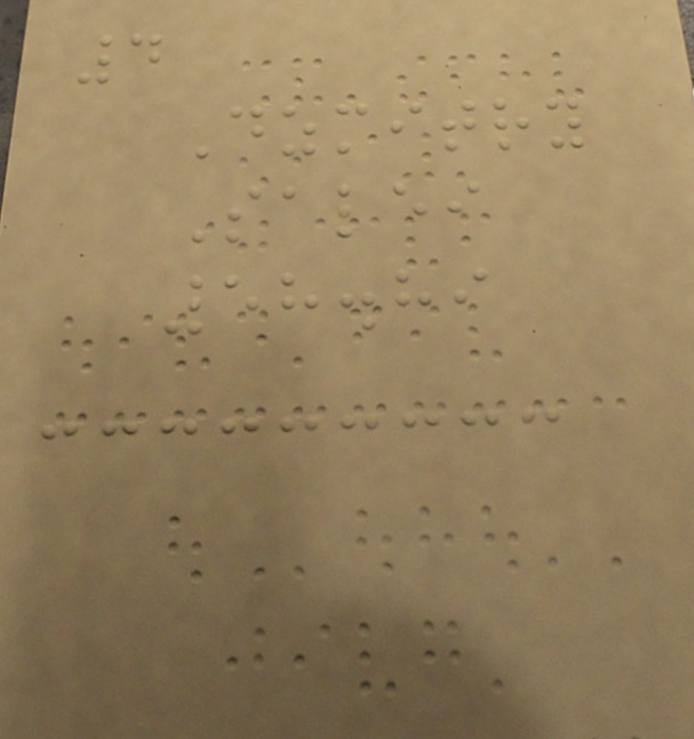4
Dzmitry
Salei
58.89
